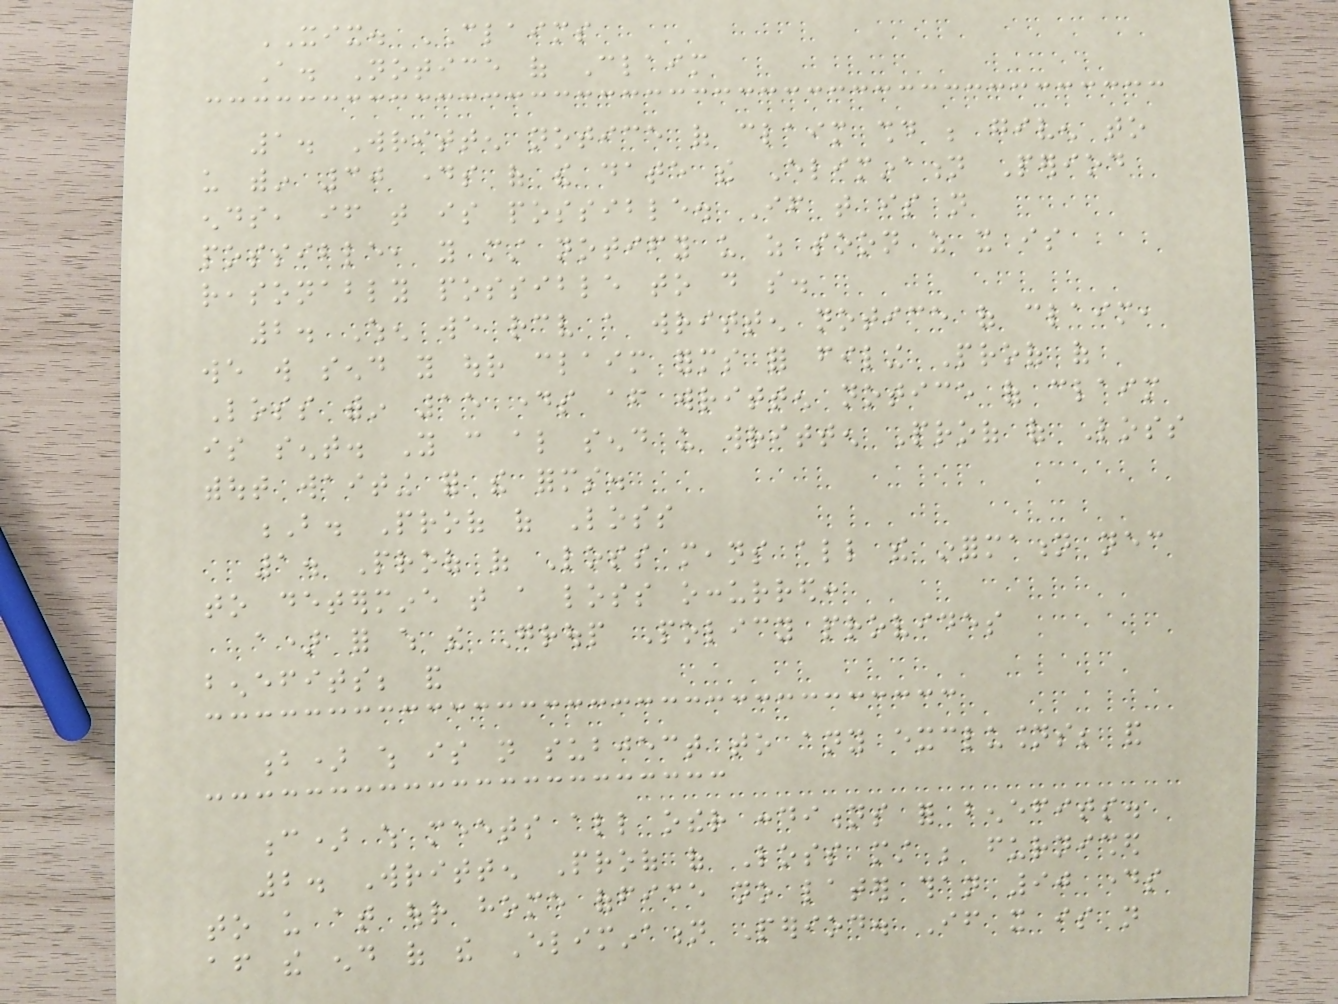XIX. CLAIMS
A. Notice of Claim
1. Written notice of claim should be given to
us within 30 days of the date the Elimination Period
ends, if that is possible. If that is not
possible, you must notify us as soon as it is
reasonably possible to do so.
2. When we receive a written notice of claim,
we will send you our claim forms for filing Proof of
Loss within 15 days after written notice of claim
is sent. You can also send us written Proof of Loss
without waiting for the forms.
B. Proof of Loss
1. Proof of Loss means all the information necessary
to determine that a loss occurred:
a) for which the Group Policy provides
benefits; and
b) which is not subject to any exclusions; and
c) which meets all other conditions for benefits.
2. Written Proof of Loss must be furnished
to us at our home office no later than 90 days
after the end of the Elimination Period. If it is not
